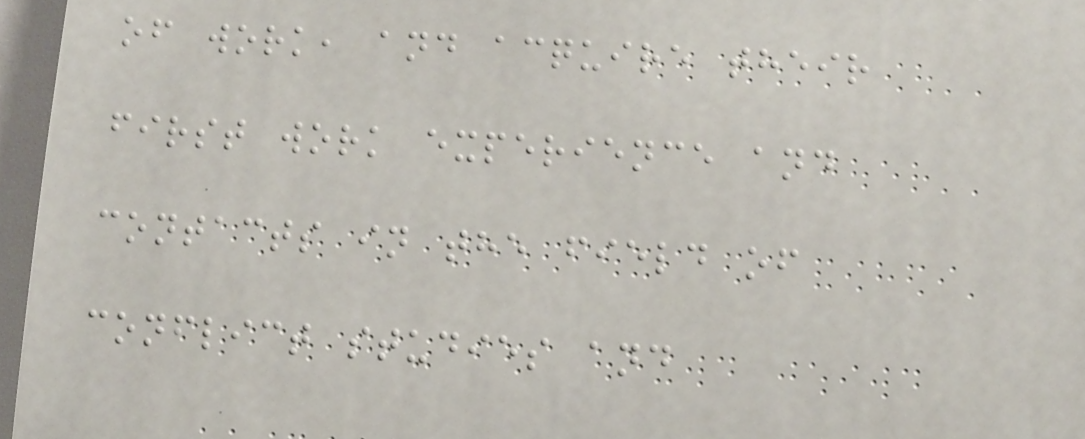of work, and acquire their
first work experience and
contacts in the field of
conflict studies and
